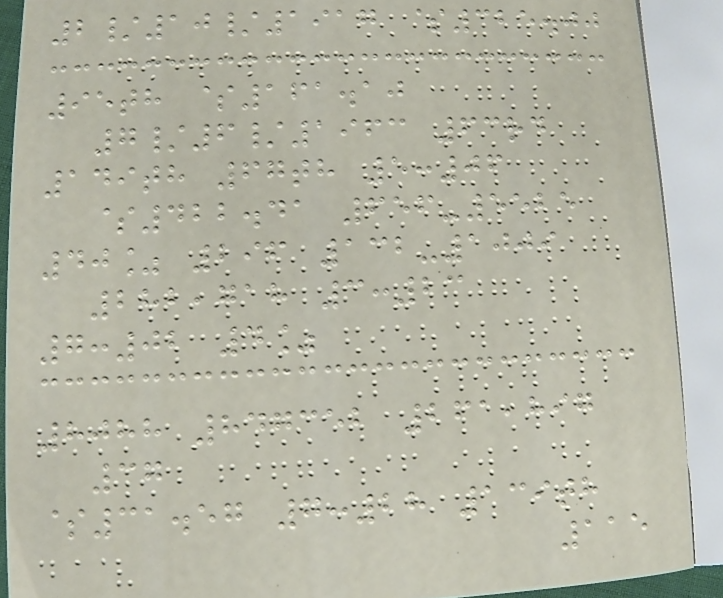2/10/1917 $325.00
95th $161.10
7/6/1963 63rd
149th 67th 5:06
$422.41 656-5525
40% 296 132-1009
282,718 3:23
7:02 4%
8088 847352 261,897
37
$31.57 7:28 139th
115
